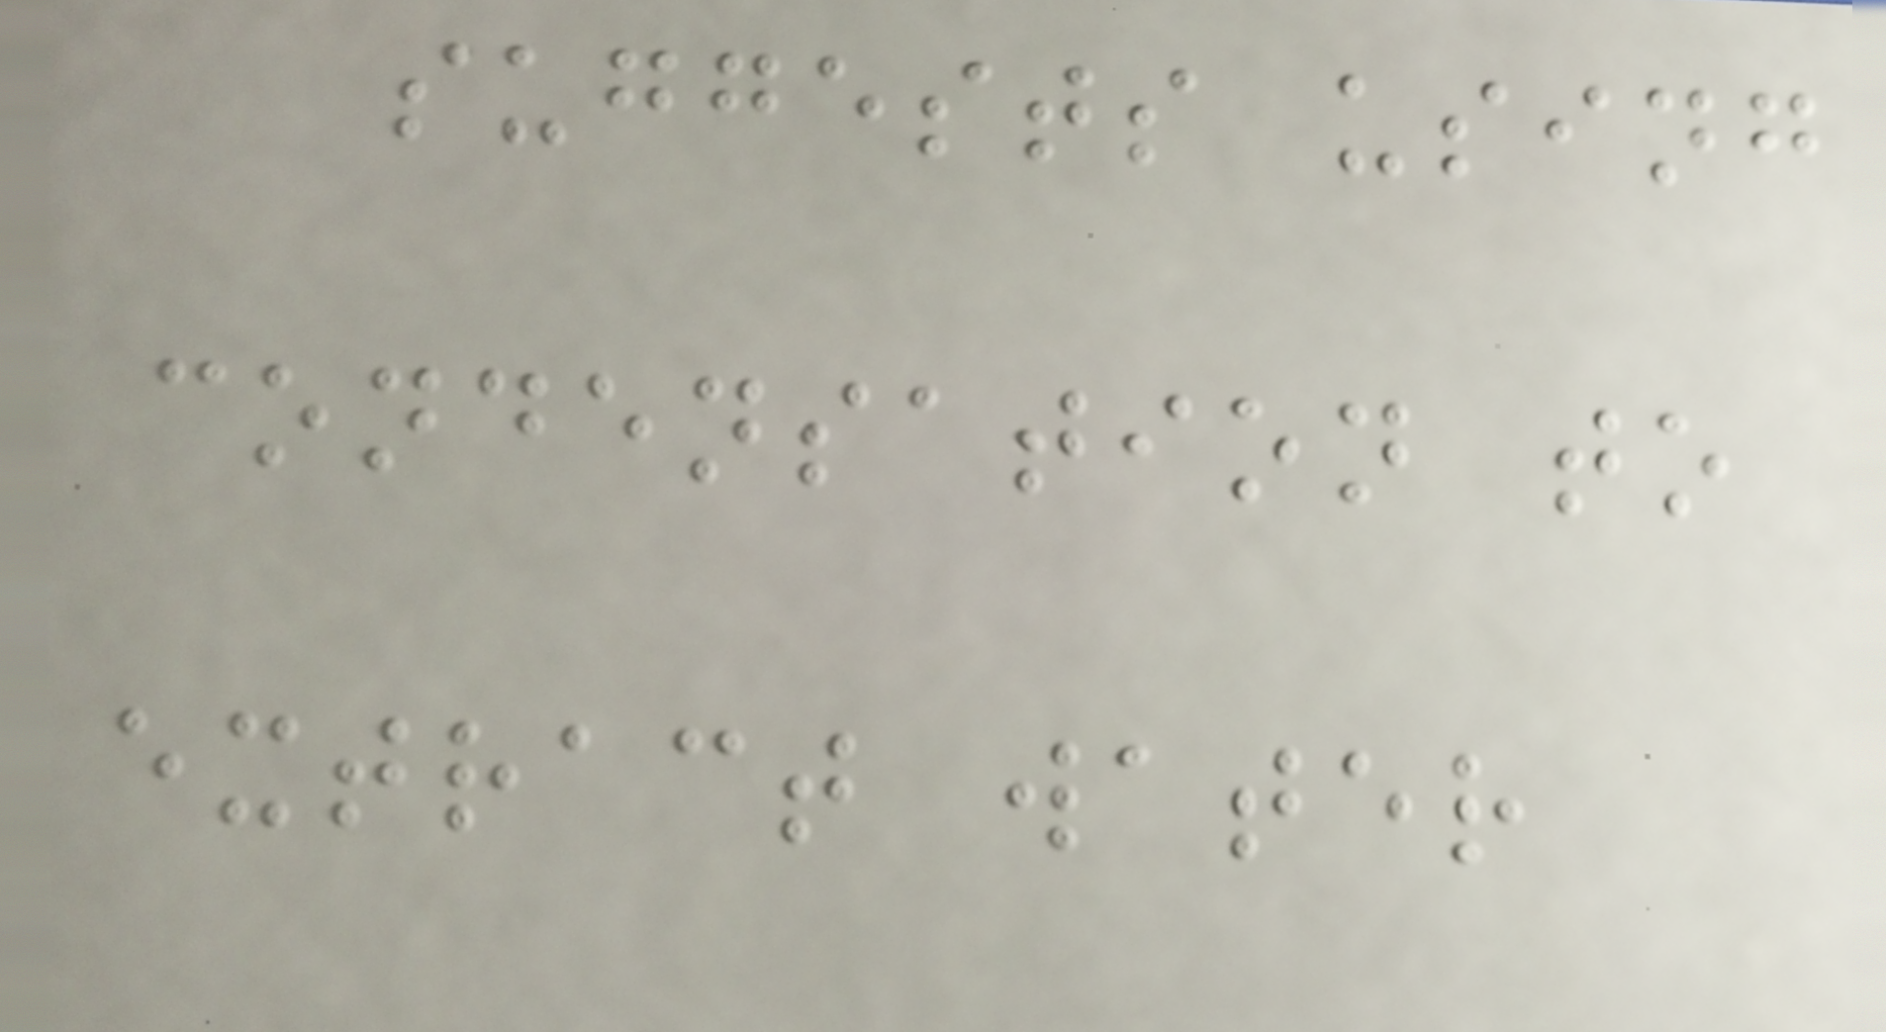suggests using
condensation to
extract water
